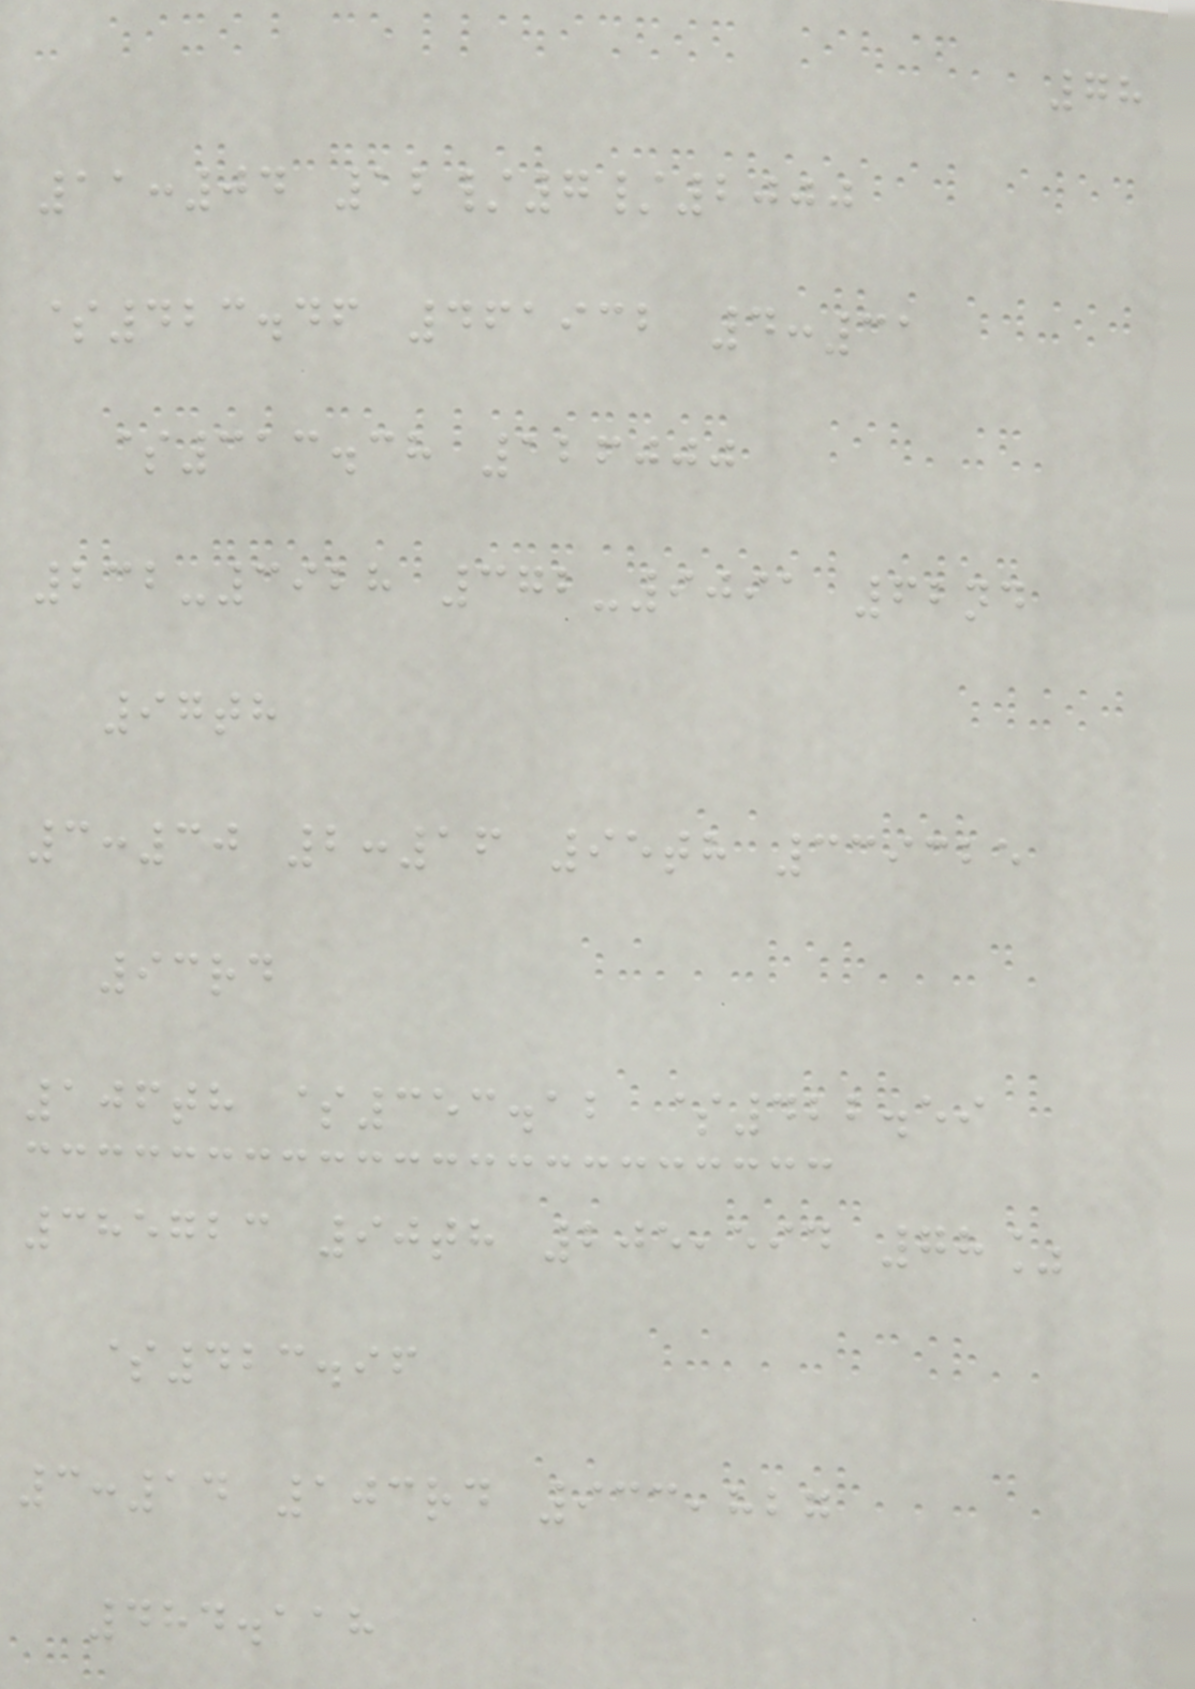78
11:04 12/7/2000
$423.46 461932 4:31
$313.38 126000
232-3928 372-9091 62nd
97th
3:30 2:16 95th 339325
93rd
106th $353.12 $422.59
385723 90th 205,594 78%
$423.96
3:14 103rd 933,827
484.118
